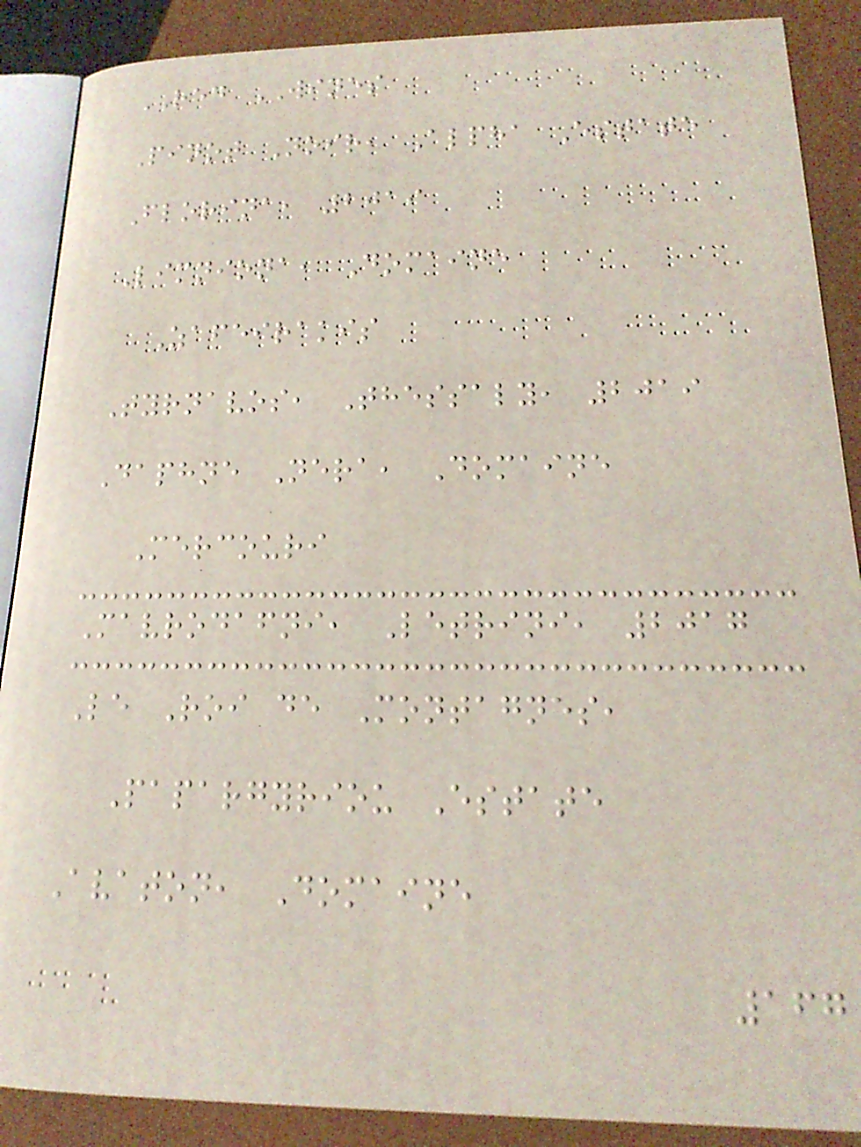RED WINES
Pinot Noir, Alpha Estate
Florina, 2019
Limniona, Domaine
Zafeirakis
Tyrnavos, Thessaly, 2019
Daphne Nera, Domaine
Mercouri
Mavrodafni, Letrini, 2017
Le Roi de Montagnes,
Papargyriou Estate
Avaton, Domaine
167
